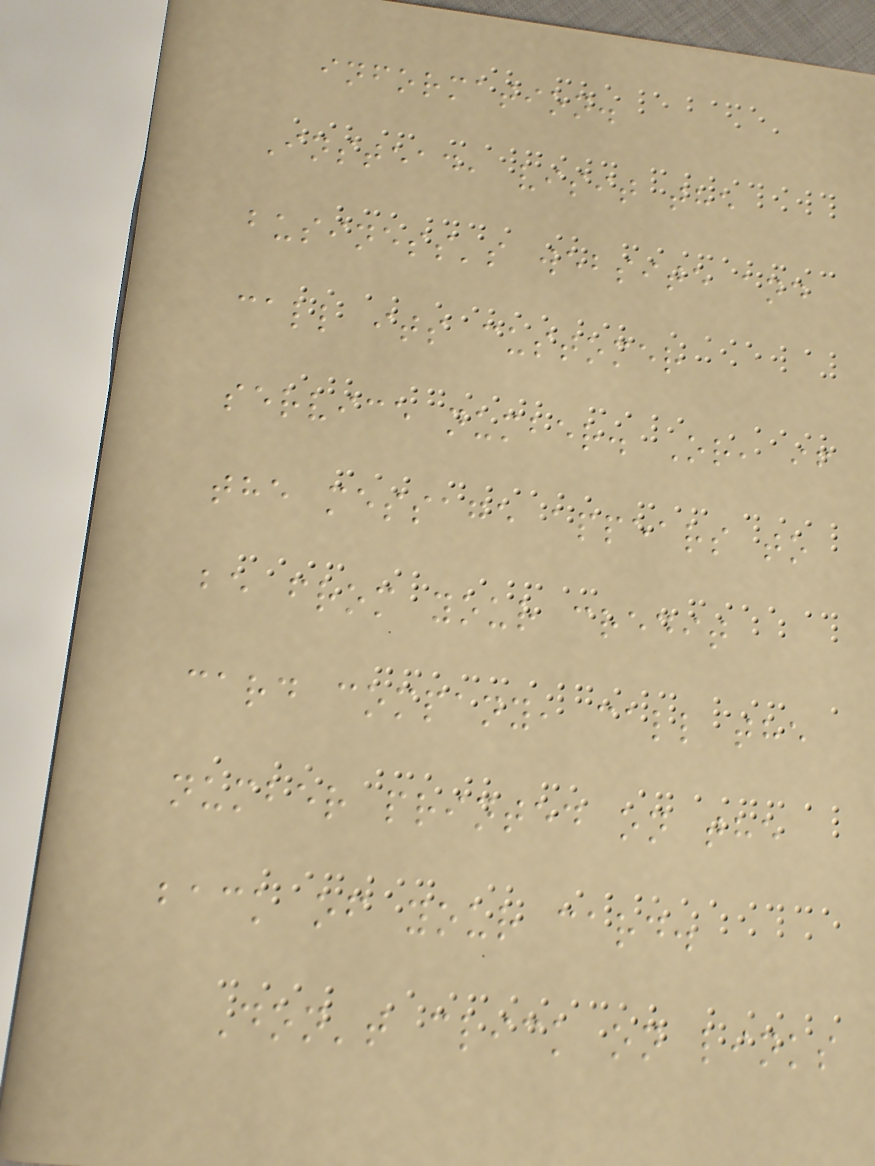information.
Instead, visit the
business's website and
call its customer
service number. Or, if
the message appears to
be from your credit
card company, call the
number printed on the
back of your card.
Don't click on links
